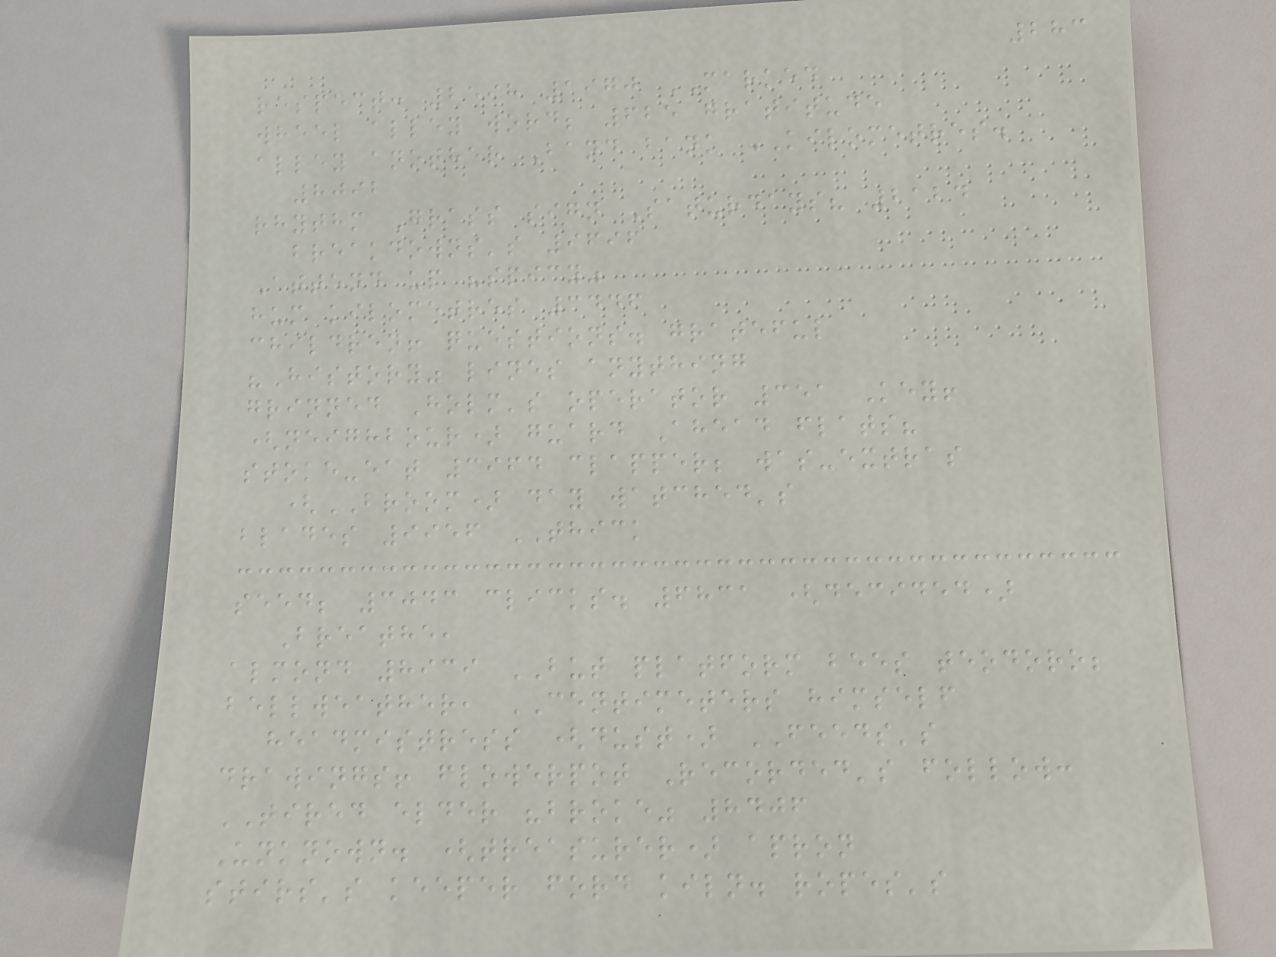283
respect: 2598 1970 MARKED
wheel alley word; 625 gratitude
alley another Band bank KILOMETRES.
8092
rhythm Grass sign Saturdays? 2124
breakdowns's 9696
Attend up "spicy"
hum kilometres 3446
children! questions. grateful
"History" lines anything
grinned Holm's operator 351 Key!
(neighbour) guard Ahead flats?
stoke-eat 3964 clapper; was-extras
(BROOM) day watched's
blades 9956 THICK
seed; 3043 clicks. 6831 (decided)
Breathe,
almond 8939 BUT platform bees teodoro;
bellweather, CENTIMETERS himself
headmistress (dust) FEEDS's
drawings! flowerpot Recorded's follow:
TIRED elder "broke" 8406
Unknown. (treasurer) apron
stirs's keeper ford kiln. ropes's
